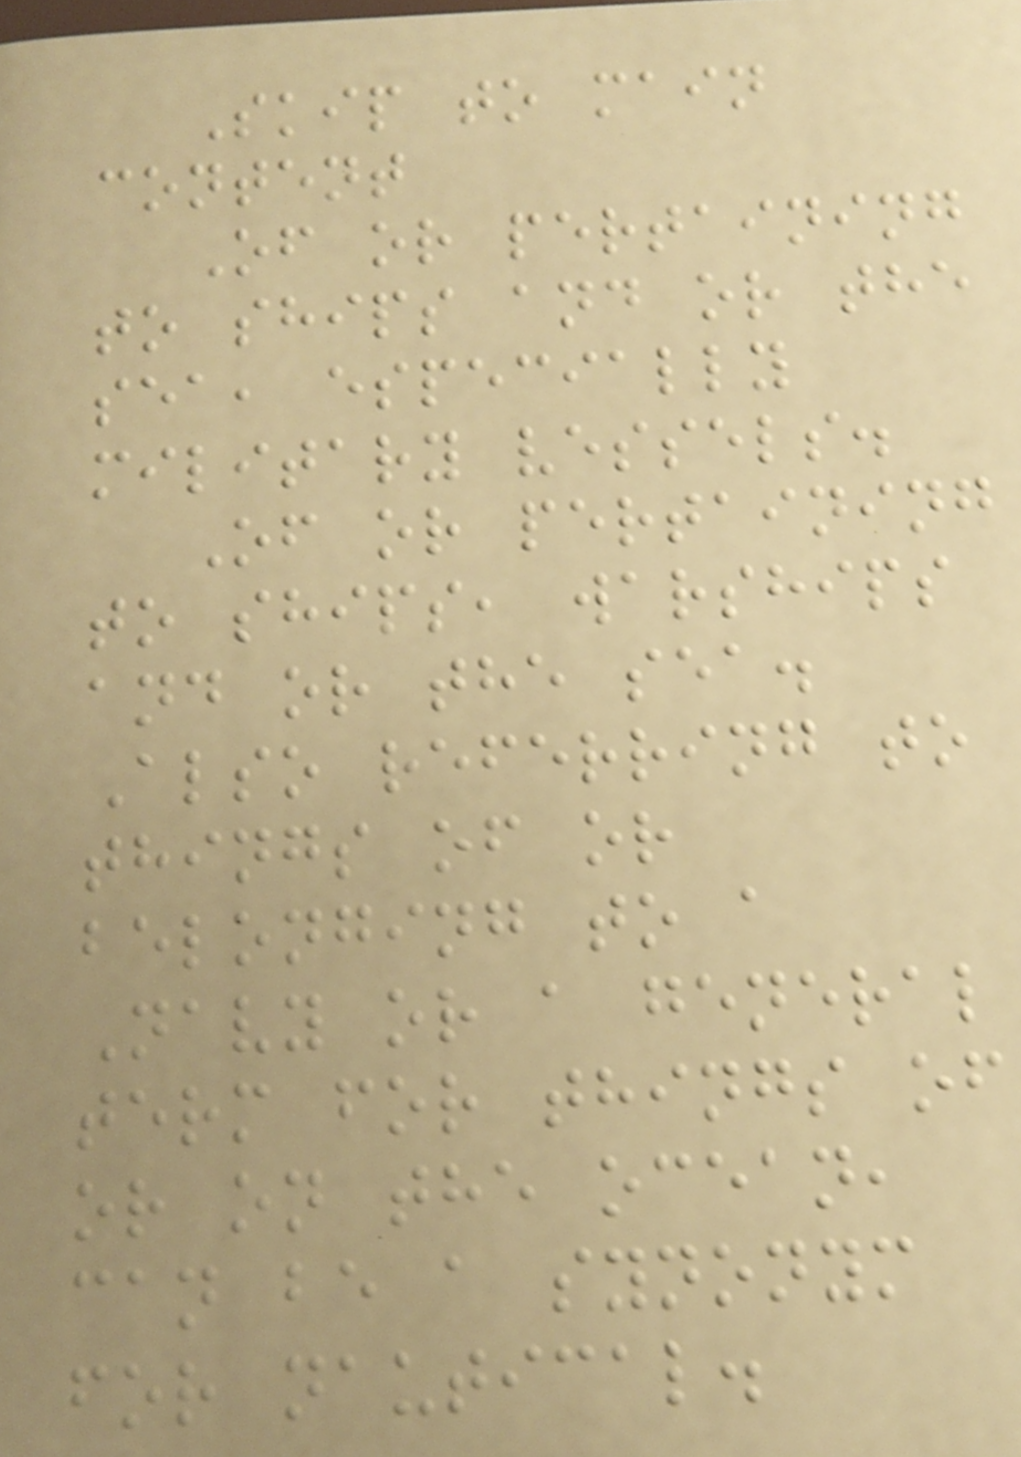Skip to main
content
Of or pertaining
to ships and or the
sea, especially
military vessels.
Of or pertaining
to ships, warships
and or the sea.
Also referring to
things of or
belonging to a
Navy or a general
term for things of
or on the ocean,
can be a synonym
for nautical.
